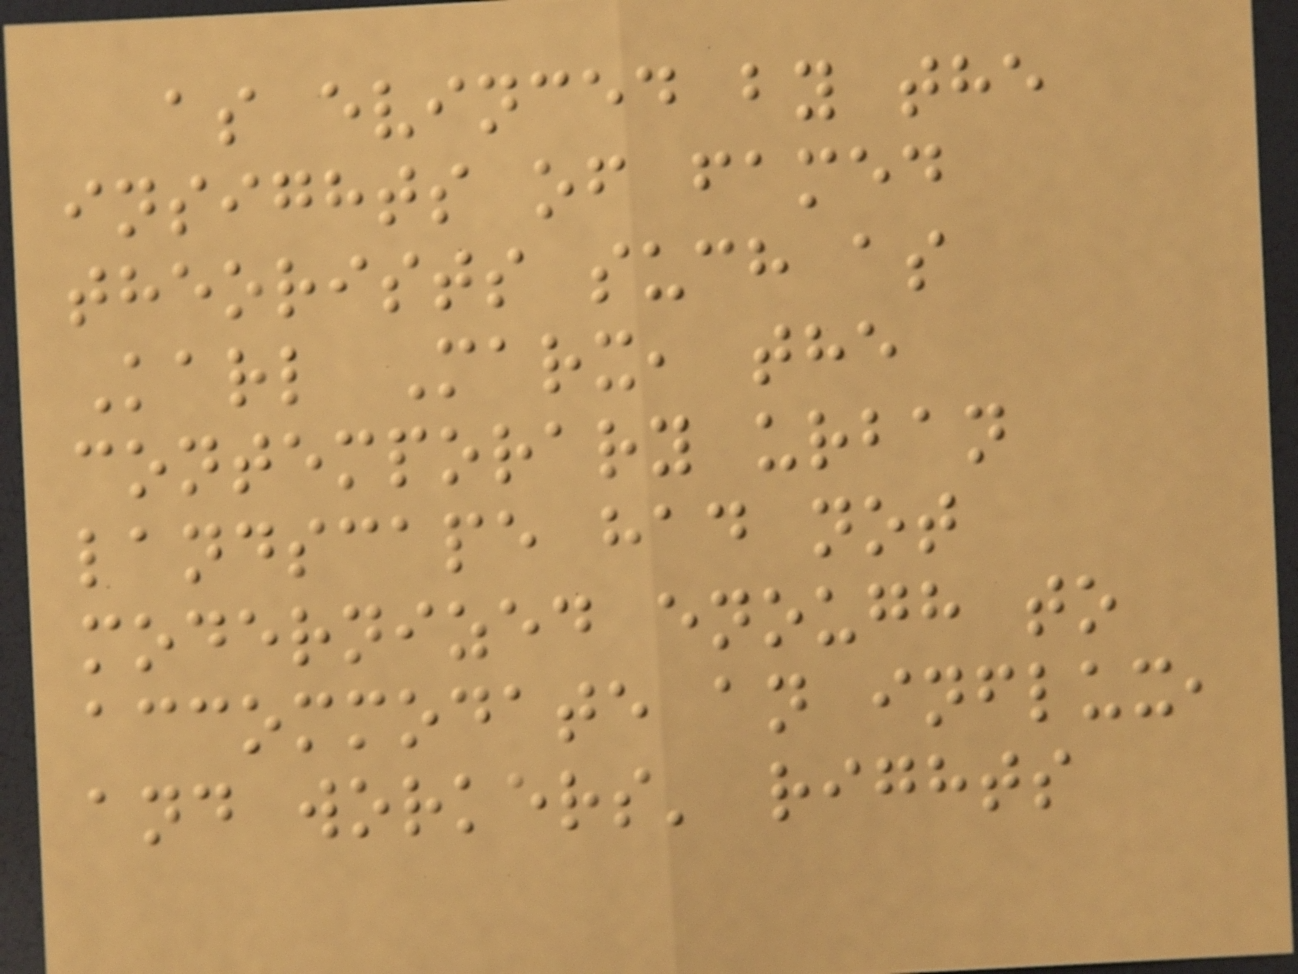as evinced by the
insights of famed
theorists such as
Karl Marx, the
contemporary urban
landscape had not
modernized enough to
accommodate an influx,
and workers' rights
